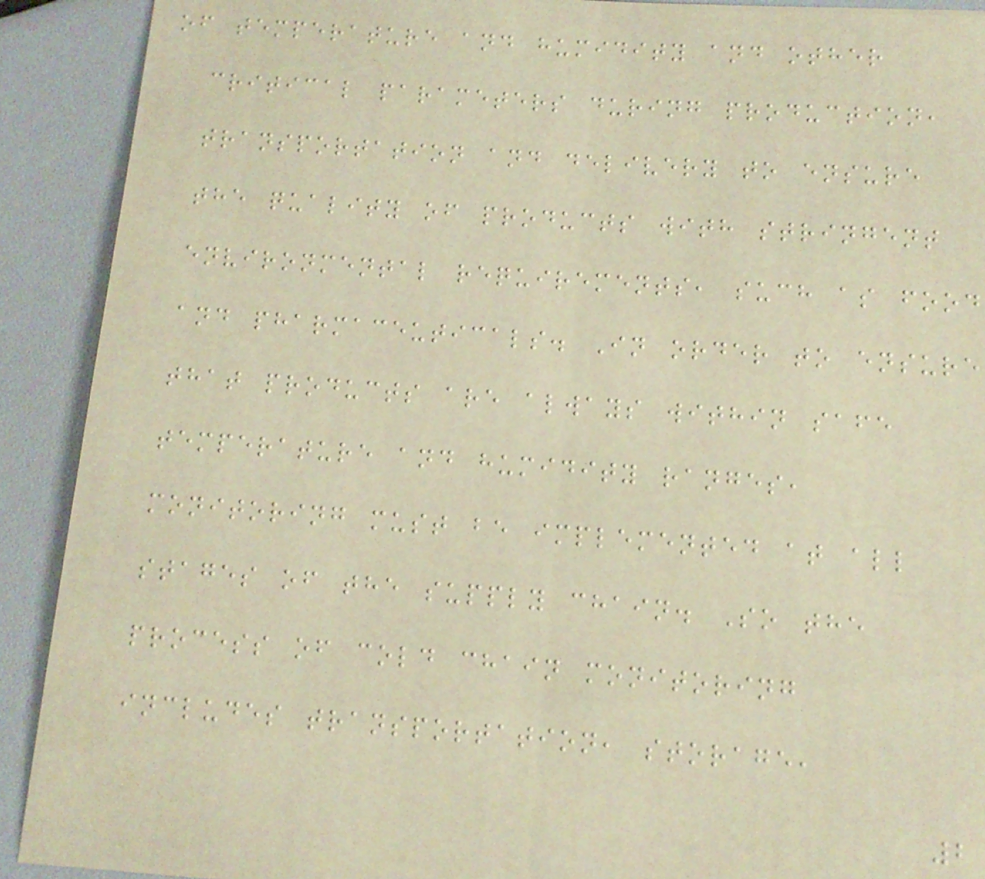of temperature and humidity and other
critical parameters during production,
transportation and delivery to ensure
the quality of products with stringent
environmental requirements, such as food
and pharmaceuticals. In order to ensure
that products are always within safe
temperature and humidity ranges,
monitoring must be implemented at all
stages of the supply chain. So the
process of cold chain monitoring
includes transportation, storage,
2
